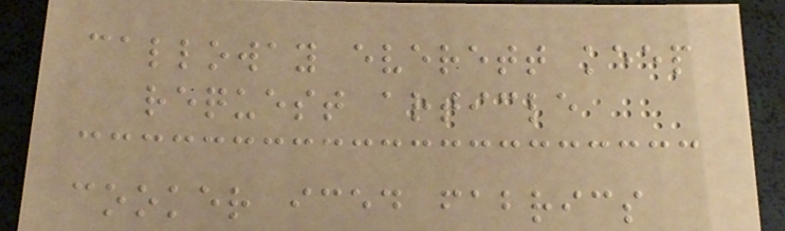calloway everett keep
request article
cooker iced fabrics
